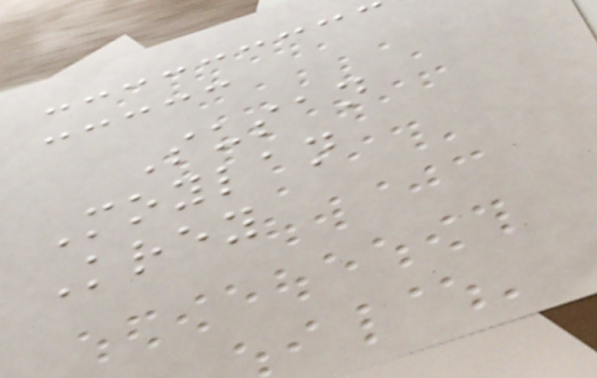Susan
Moylan
Krey
